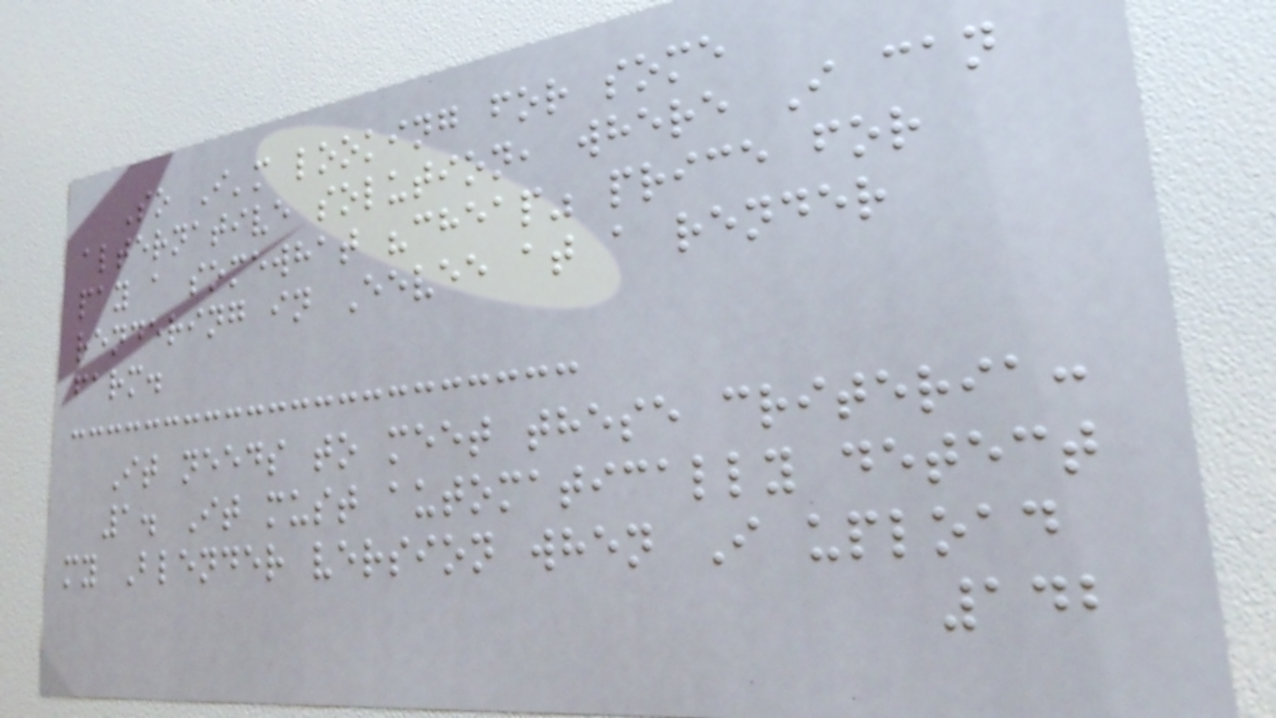So I'm looking for some
alternative solution, where I can
pay a somewhat "cheap" price for
rendering in Eevee at a render
farm.
It needs to meet these criteria:
1. It must automatically detect
my Blender version when I upload
142
